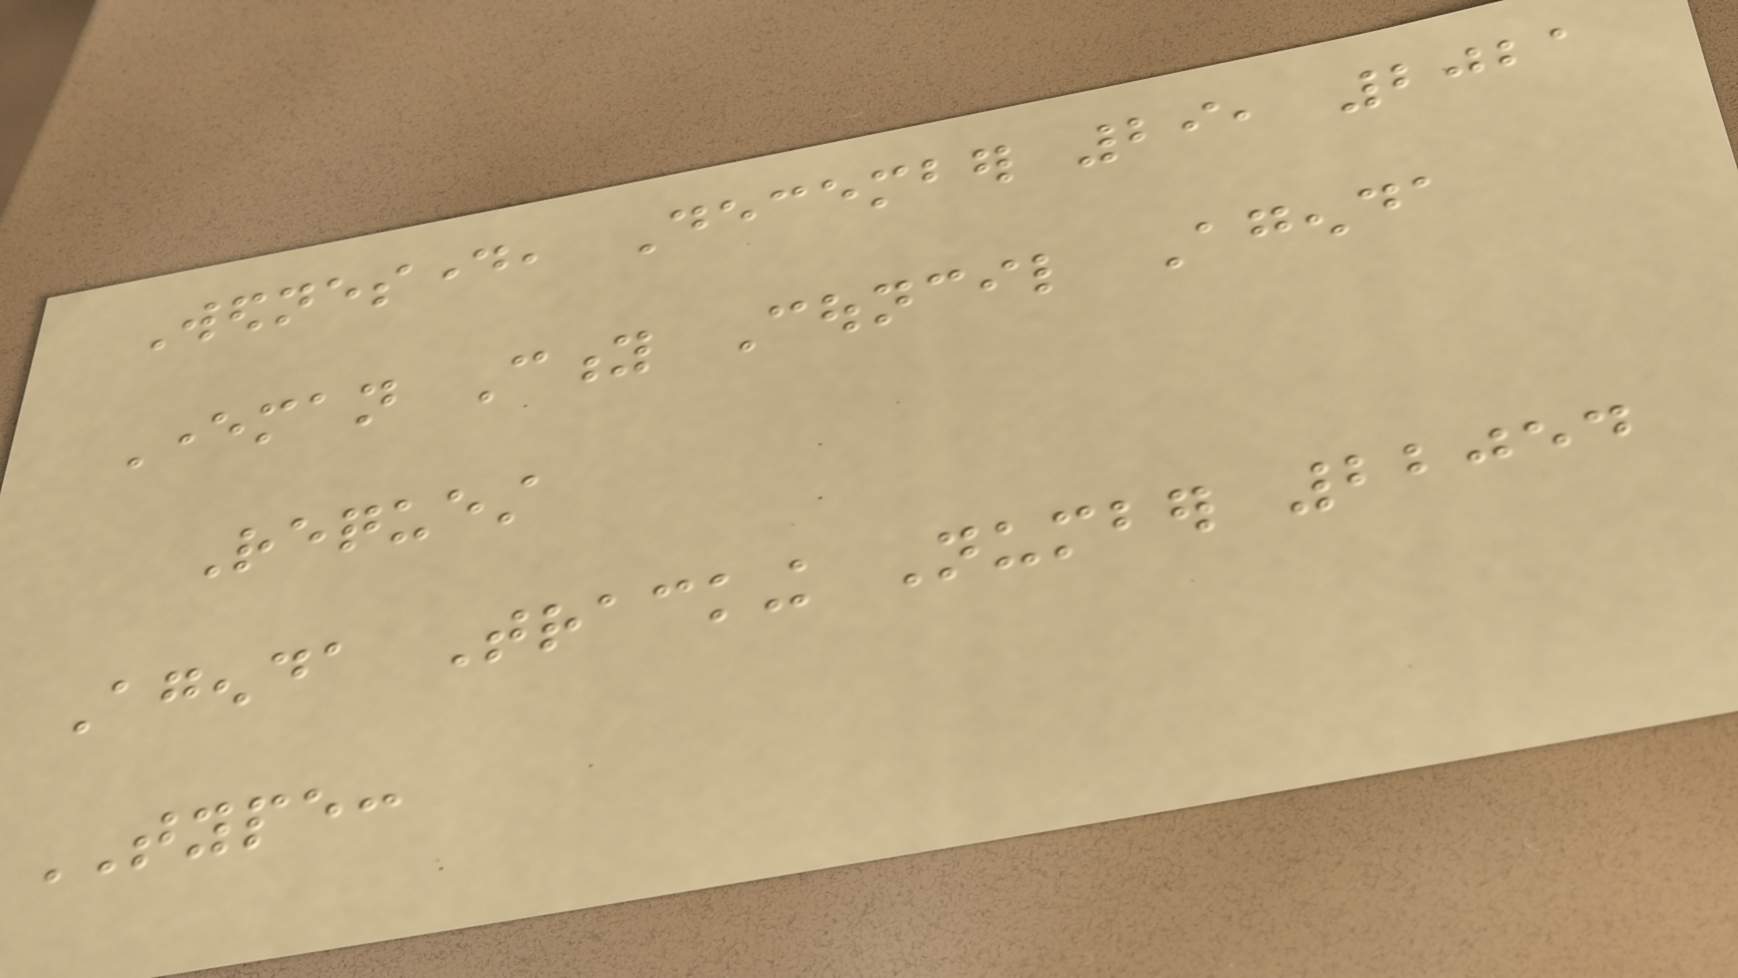Wednesday, December 29, 2021
Everman City Council Agenda
Request
Agenda Tracking Number 22054
TYPE:
